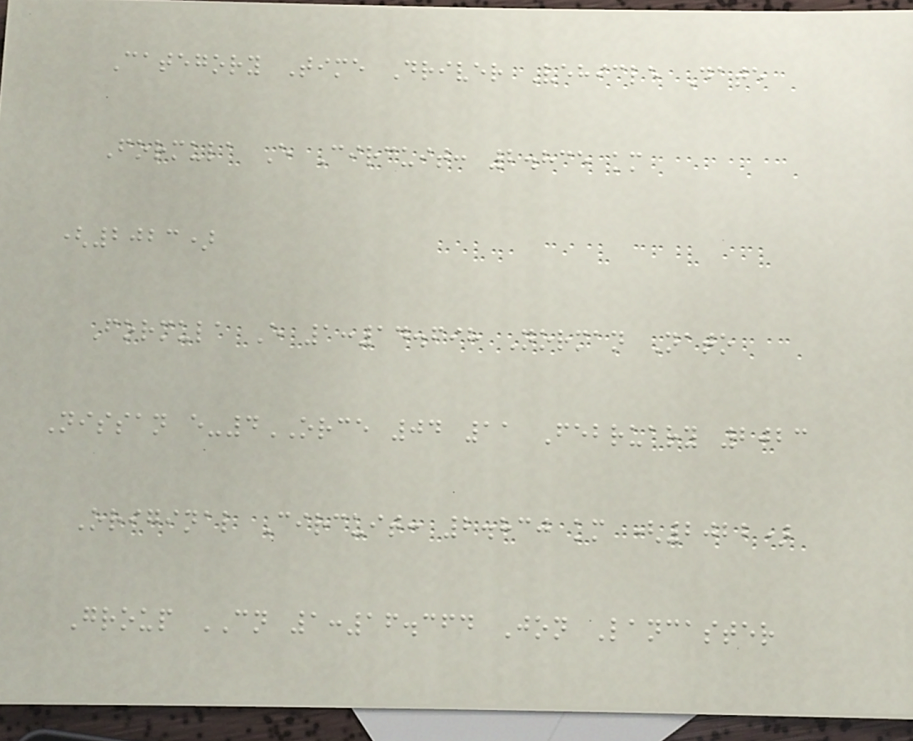Category Time Driver Vehicle Date
Formula E Circuit: 2.835 km
(2023)
Formula E 1:14.698 Norman Nato
Nissan e-4ORCE 04 11 February 2023
Original Circuit: 2.830 km (2022)
Group CN 1:16.364 Jon Lancaster
